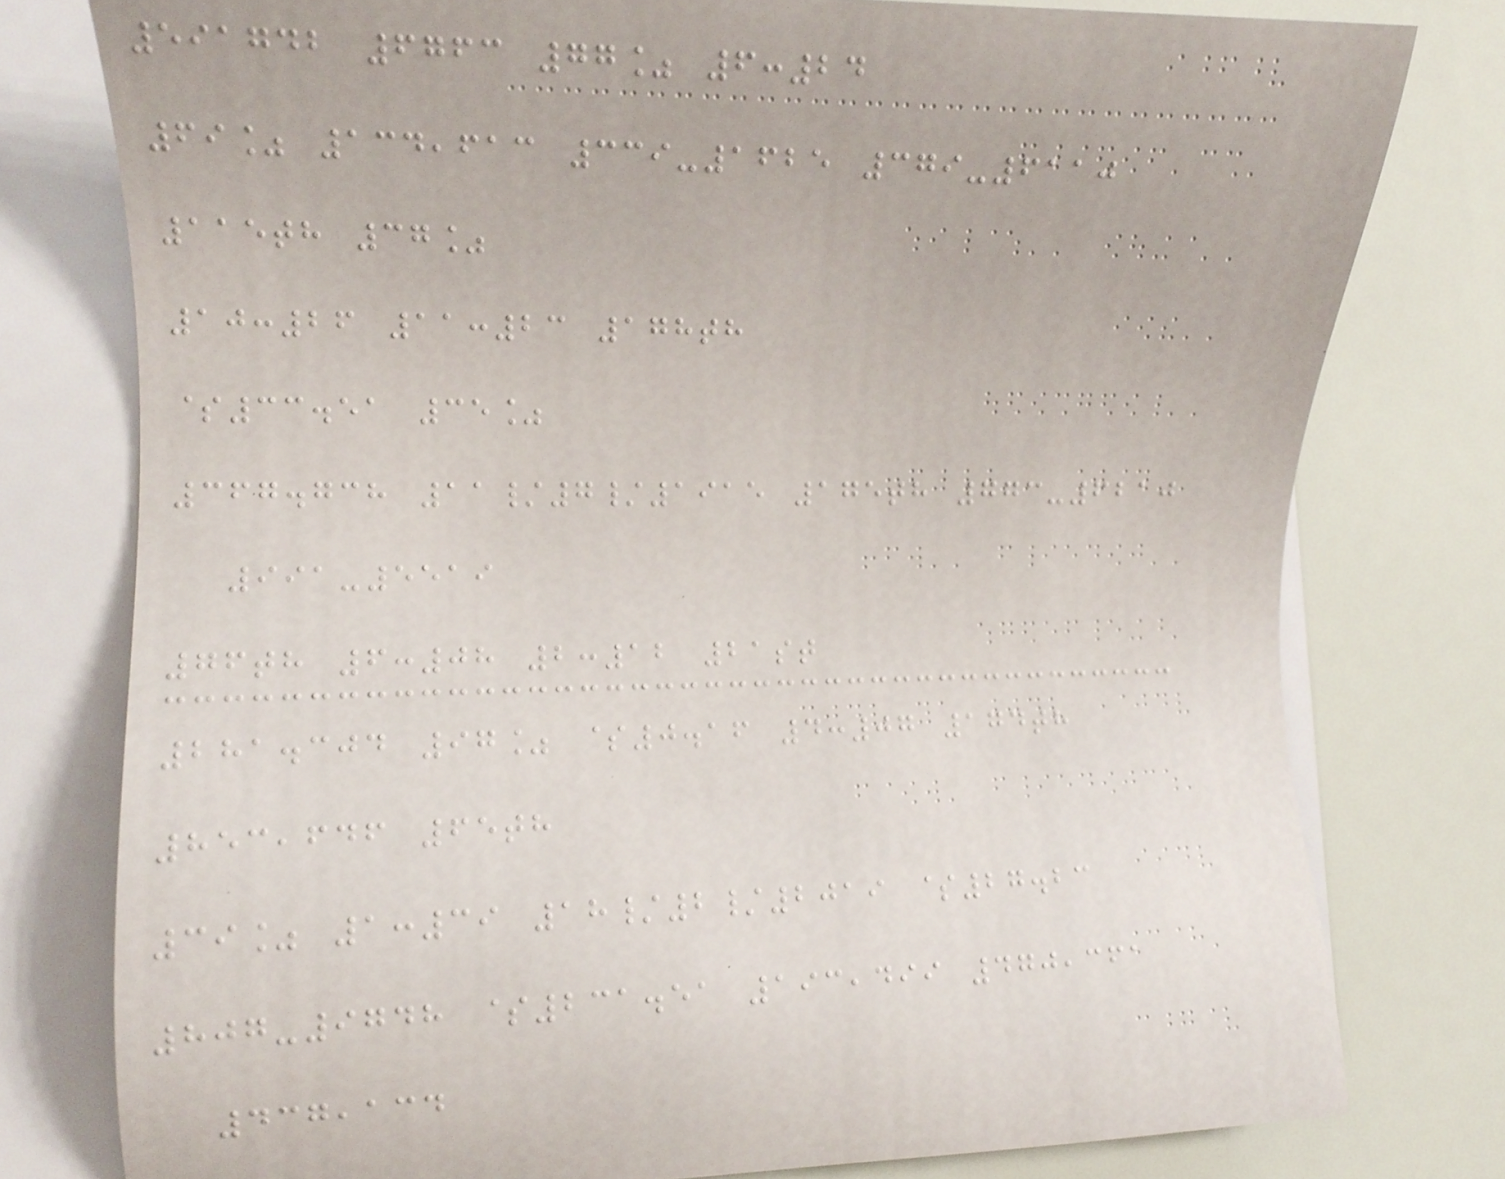591742 6763 77% 6:24
69% 134,613 339-1625 379-6110
115th 37%
10:26 11:23 178th
$33.51 35%
367.738 11/7/1915 175th 773-6210
991-5519
76th 6:08 2:12 21st
281.304 97% $0.16 4:07 174th
853,646 65th
39% 1:39 18/2/2019 $27.23
807-9748 $231.51 193,499 470,361
437,134
